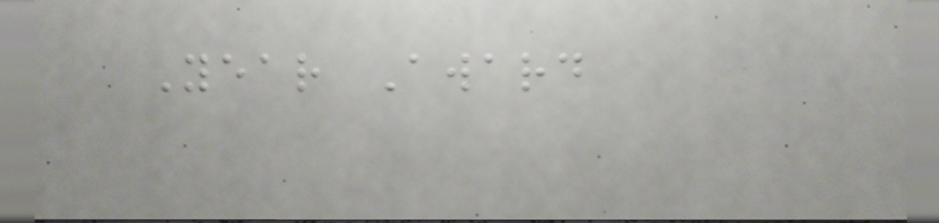Year Award
